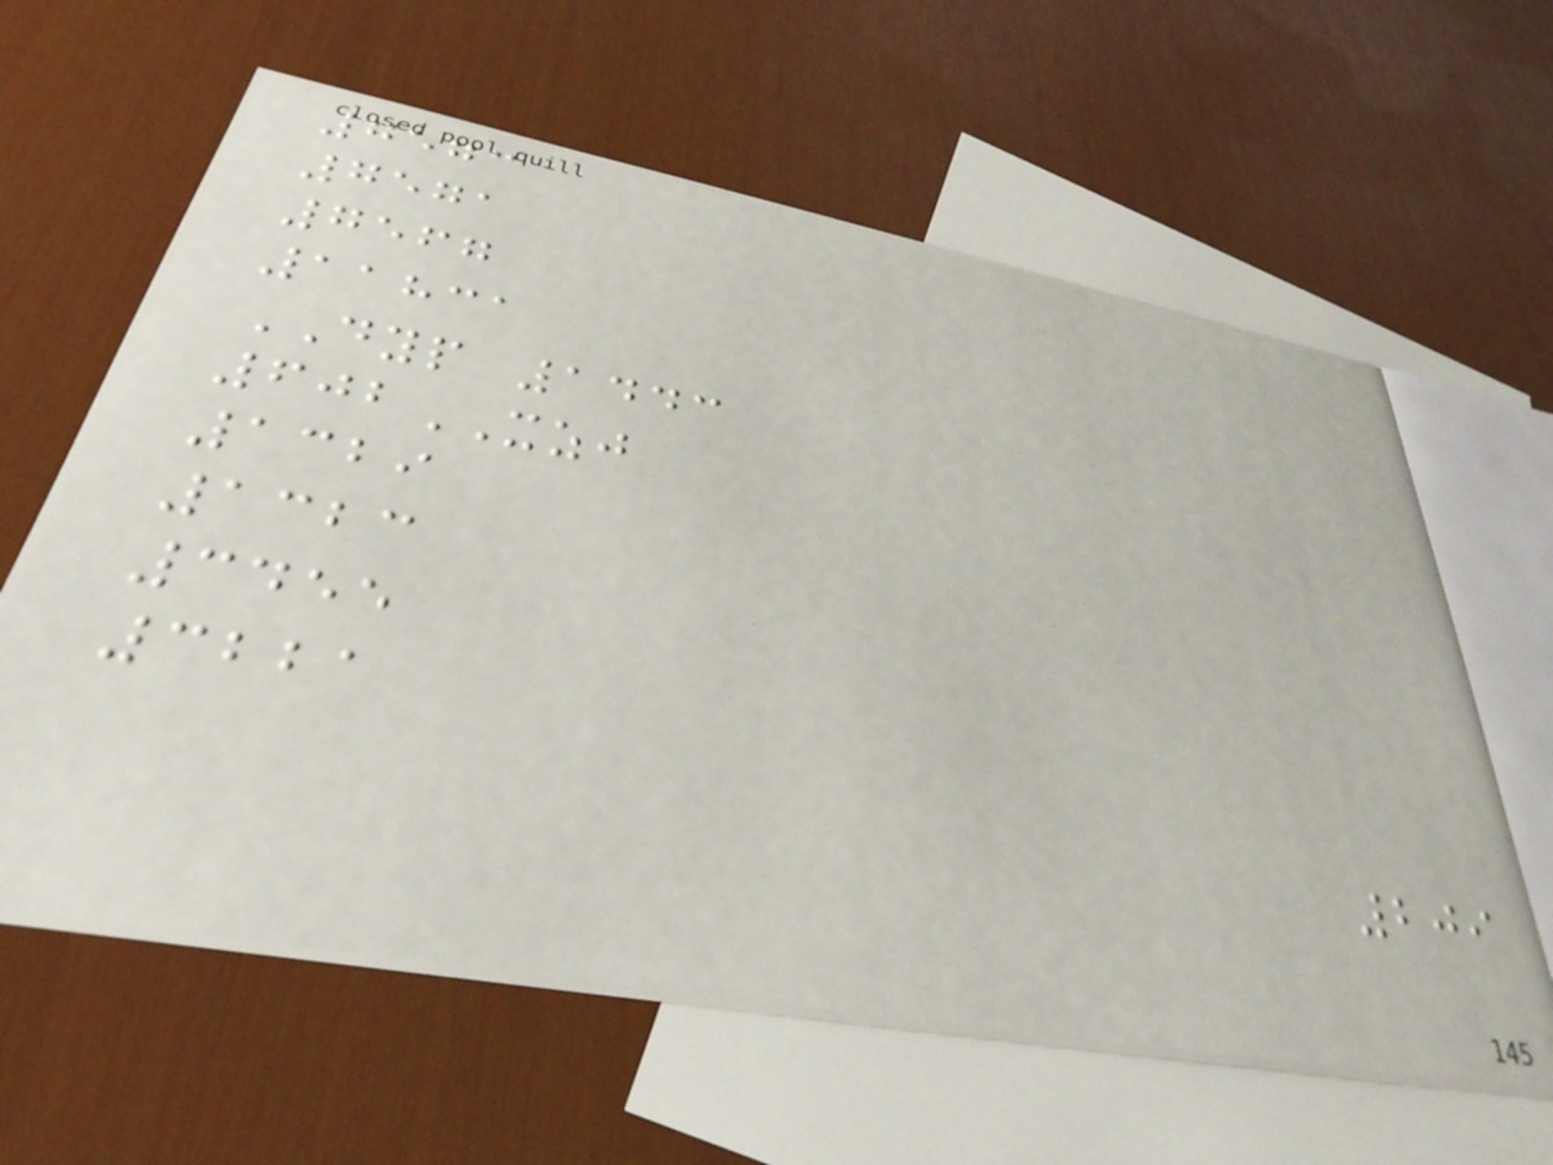7573
7571
7567
11831
DYP 1443
602XZJ
1329
1323
3455
3221
209
